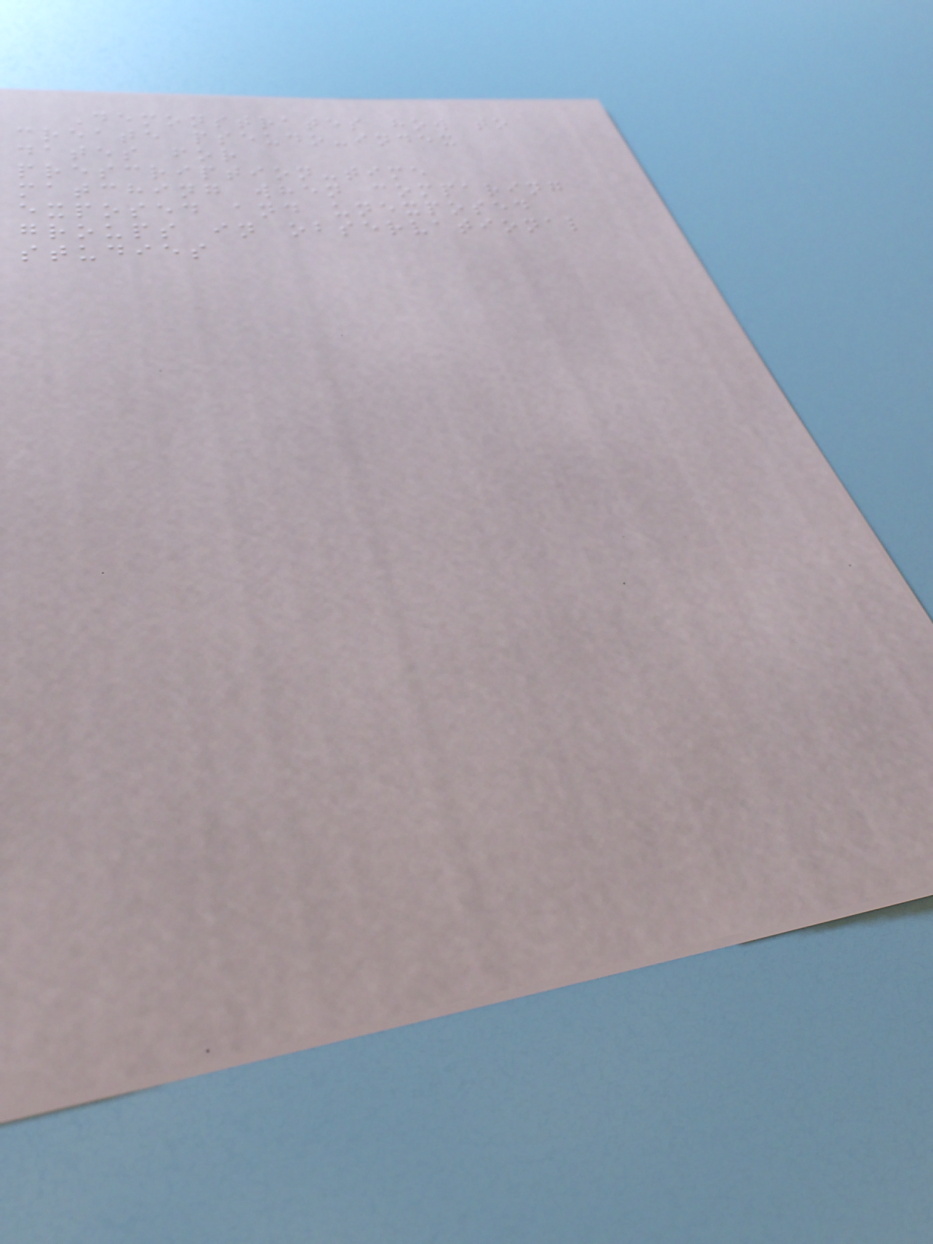Demonstrates how to
create pseudo-index
dates for
prescription-time
matching when comparing
exposed and unexposed
groups in observational
studies
